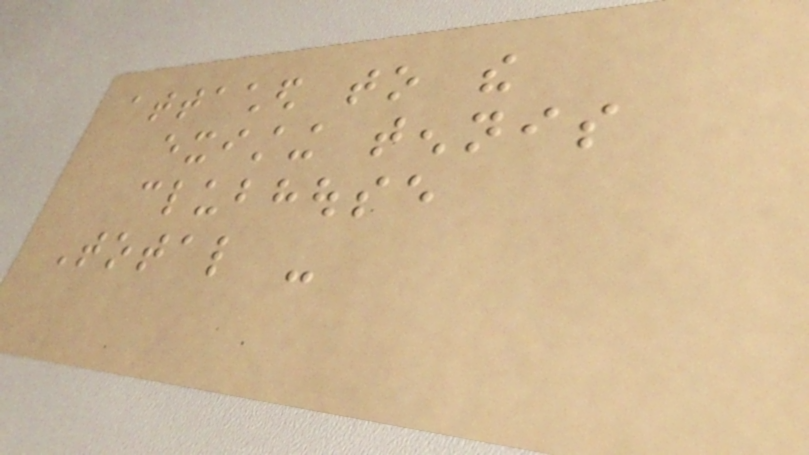attached to the
existing tennis
clubhouse
Total -
